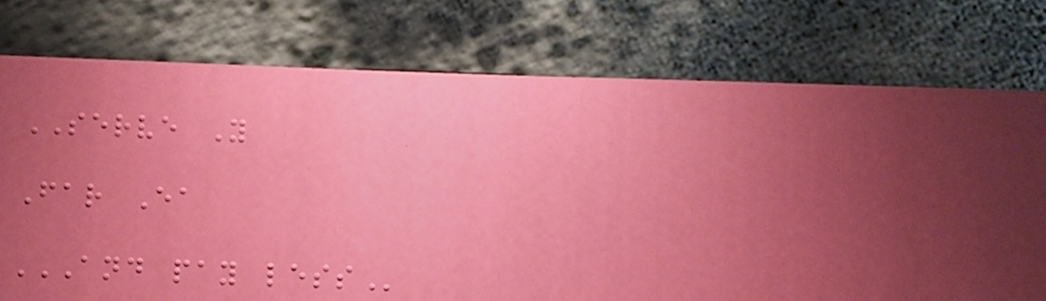SERVE Y
Far Ea
AND PAY LESS
